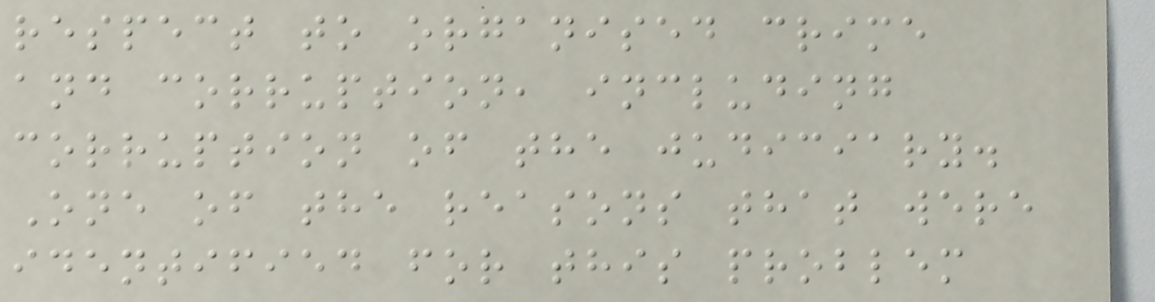respect to organised crime
and corruption, including
corruption of the judiciary.
One of the reasons that were
identified for this problem
